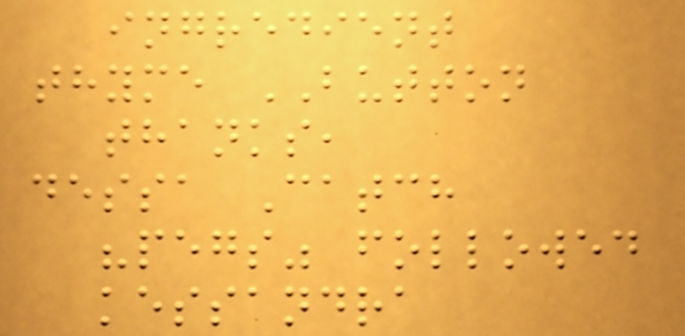ingredient
thyme BUTTON
thanks,
dessa Catch
"pegs" followed
kessandra
